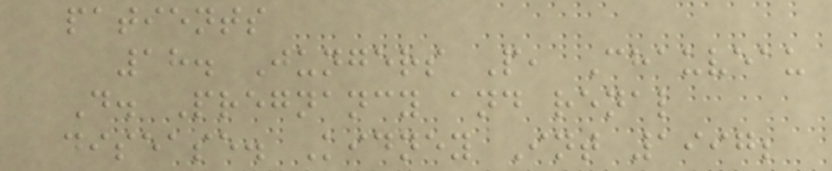patients
18. Jungers P, Chauveau
D. Pregnancy and renal
disease. Kidney Int 1997;
